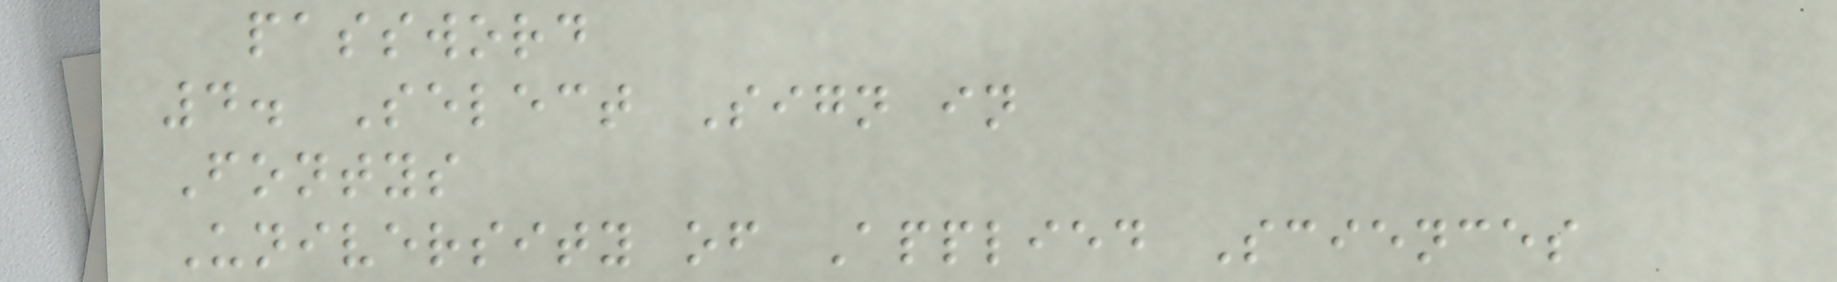password
4. Select Sign in
Fontys
University of Applied Sciences
